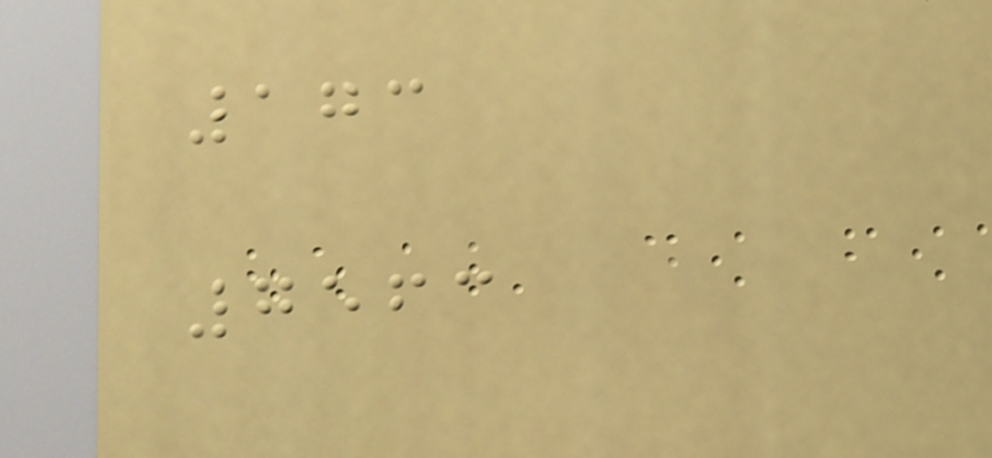173
7563
